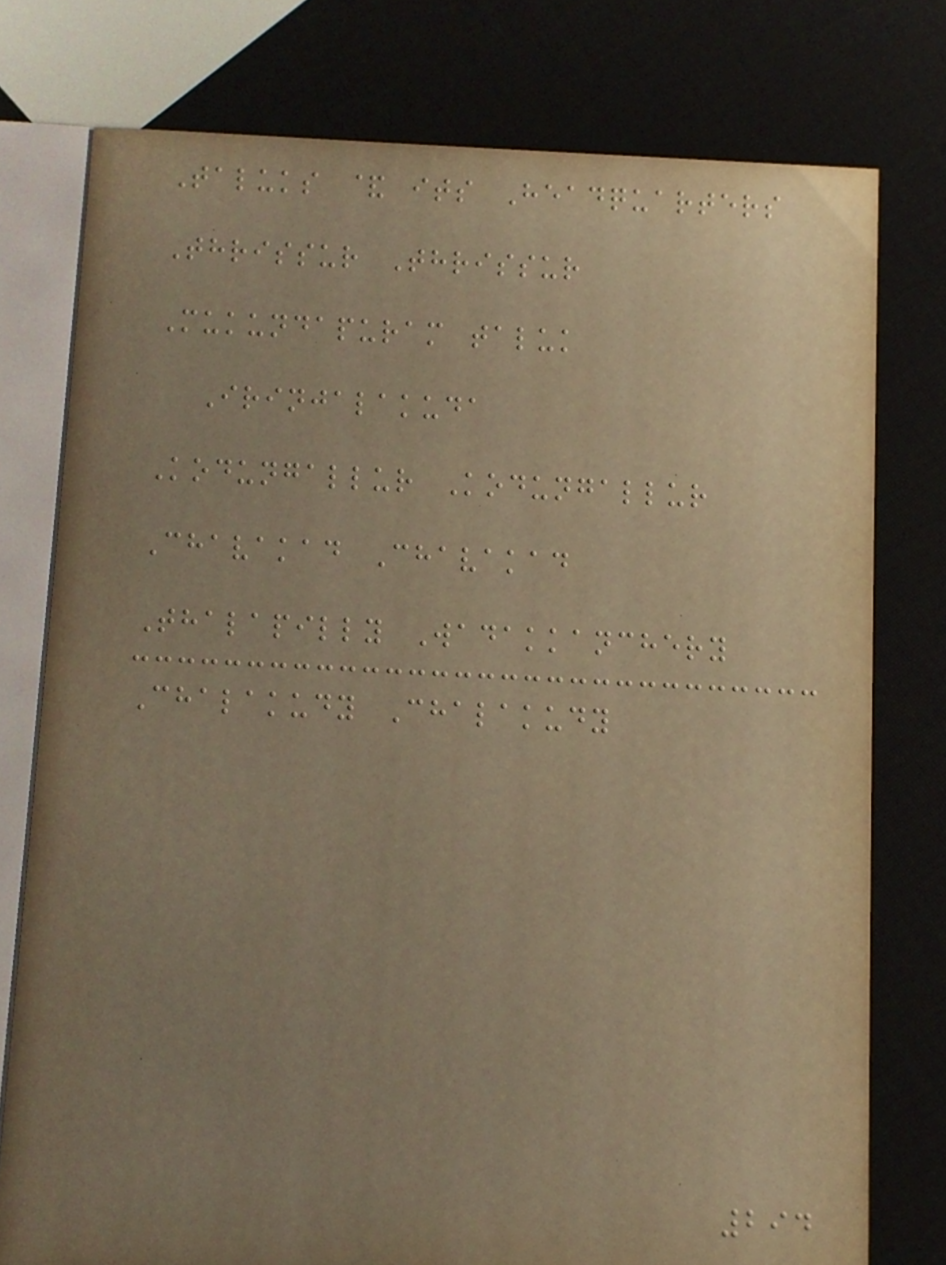Taluks & its Headquarters
Thrissur Thrissur
Mukundapuram taluk
Irinjalakuda
Kodungallur Kodungallur
Chavakad Chavakad
Thalapilly Wadakkanchery
Chalakudy Chalakudy
294
